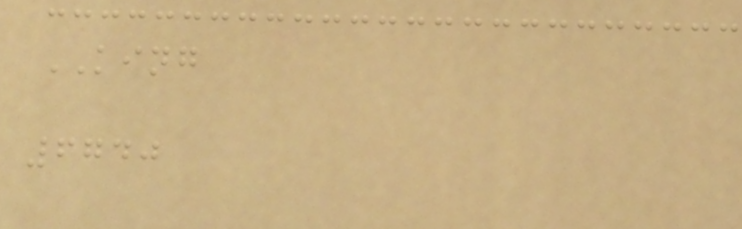KING
6740
